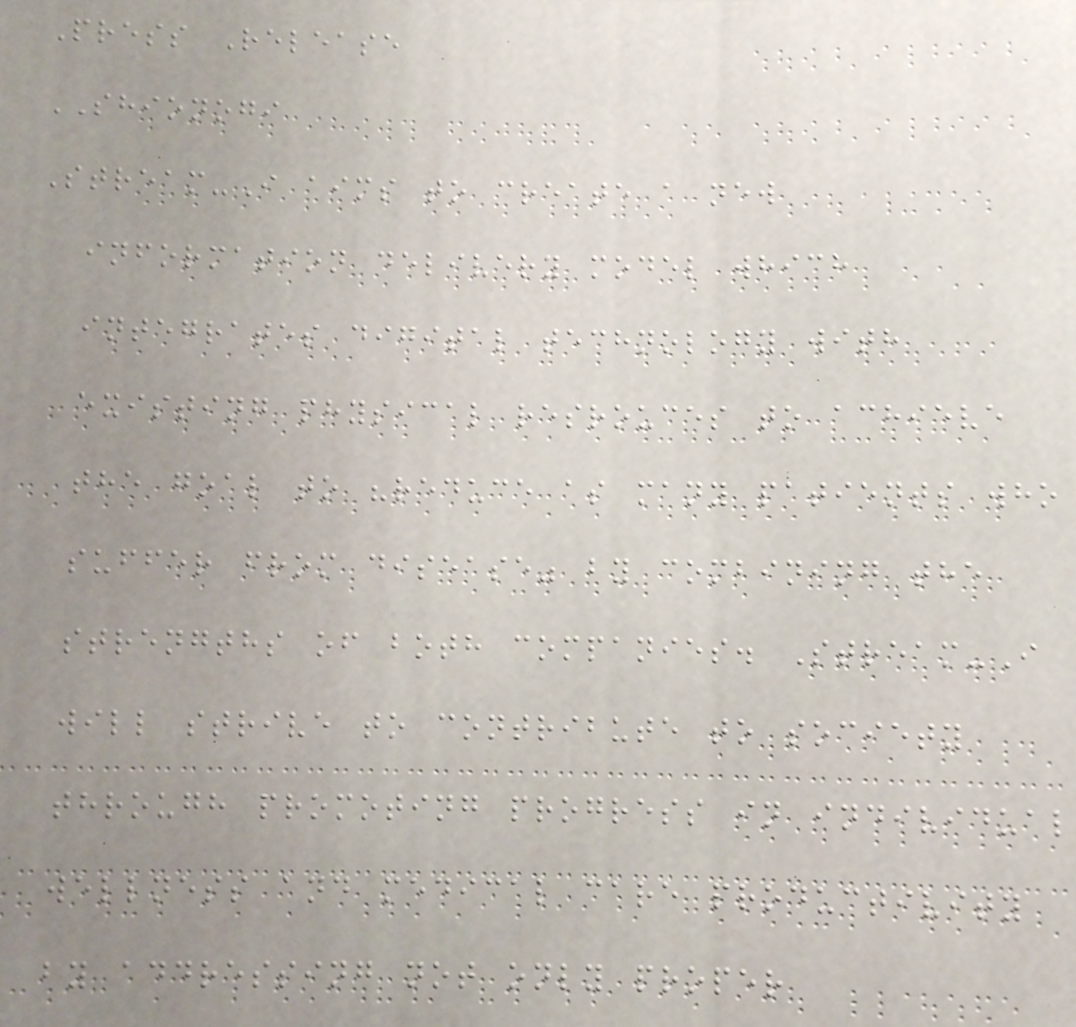Press Release
SHIONOGI
Stream-I aims to create a new
information delivery model which
integrates digital technology with
existing physical resrouces to achieve
the goal to "reduce as many patients who
suffer from disease" by combining the
strengths of both companies. Stream-I
will strive to contribute to society
through promoting progress in individual
wellness and medical care productivity
by addressing not only proper
